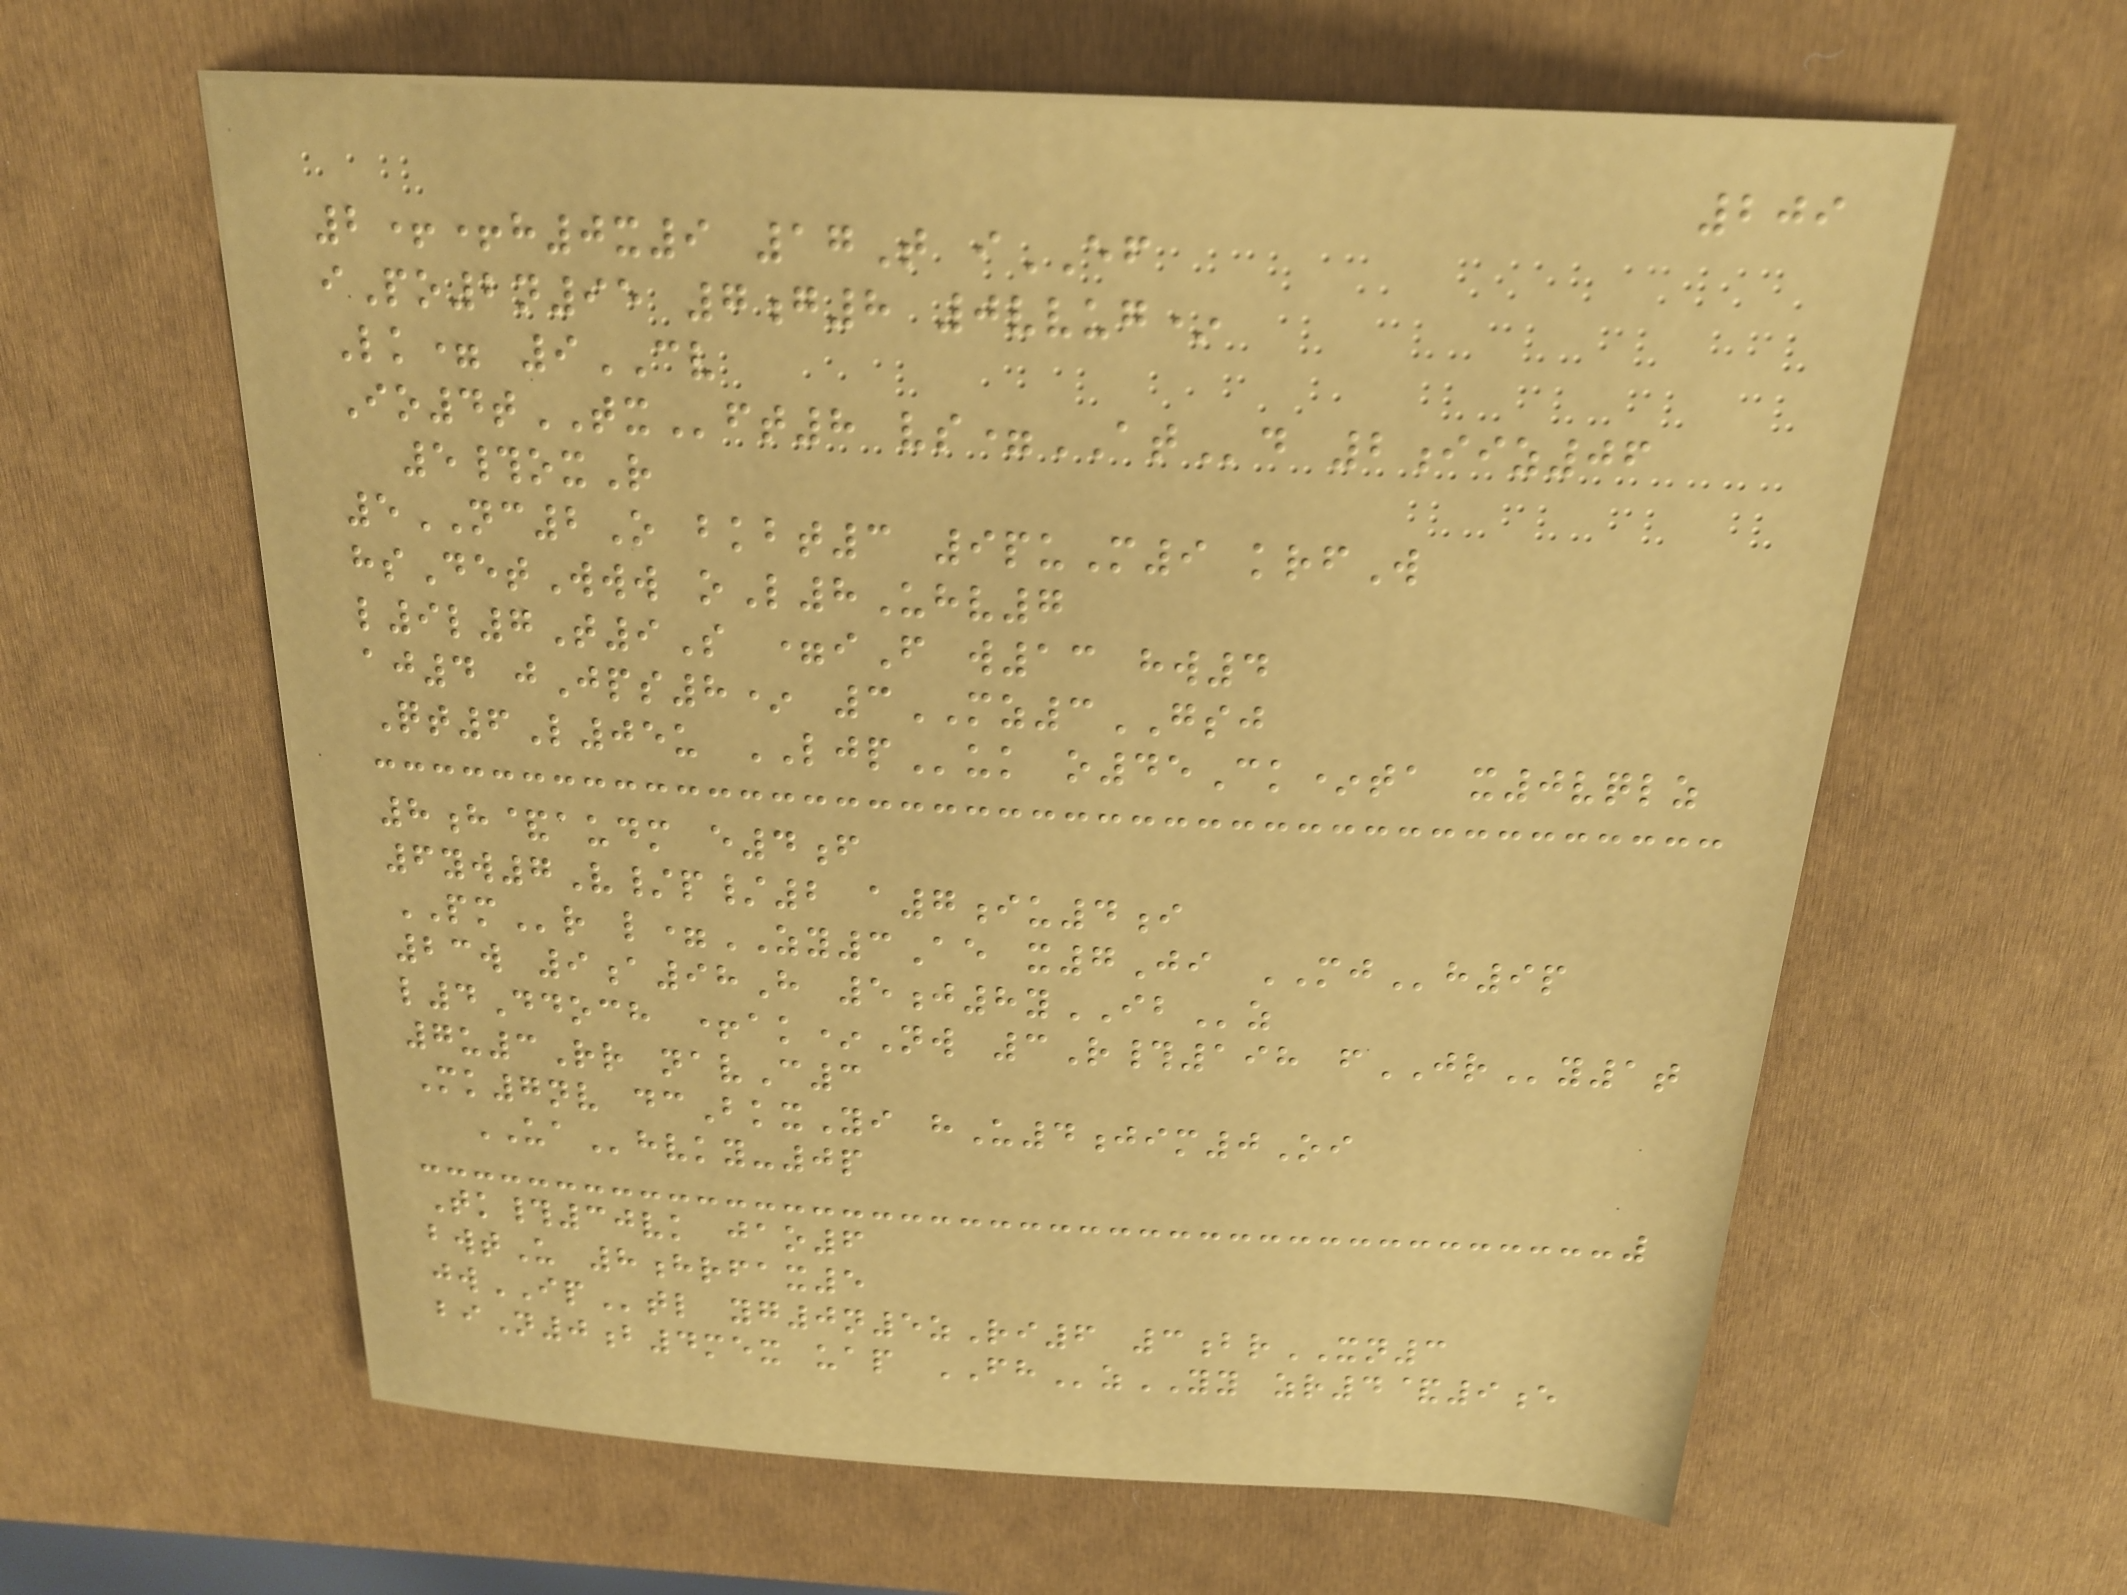209
2++h0x9 17T iEF
iPo2n95 7g8 0vvug*
Lk= 9CV
Io4tTXft8 vs=ATd 2iiz06
5#oxR
5NC2O bkbt3 9puM9 krfW
hsDetWww oL8Uhv7
l9l7T9S =iF w13 hw4
aj4 jJps8* 3MZ3GSJ
Qt6L05u LJPuk o45Ck*ta x0vqlz
8h&audm e4f
6yw7V/p/2 a7iu4i
PMr l=ZY3Ae x7Ji MJh9p
23w 9a98H 5j8yIBz
l4Ddoch +ak*Nw 3R#198 fJRy1t
7u3Rr navC3
Mk7nv dcBkxYi hU4jim0Oi
UAhvky-0p
Tk#30vk jao6
bwtU 8hrfax5
jwIPtl yg0n5zRi6 3brXN3
biN0b4mex uap FHzYY zr4&9e
